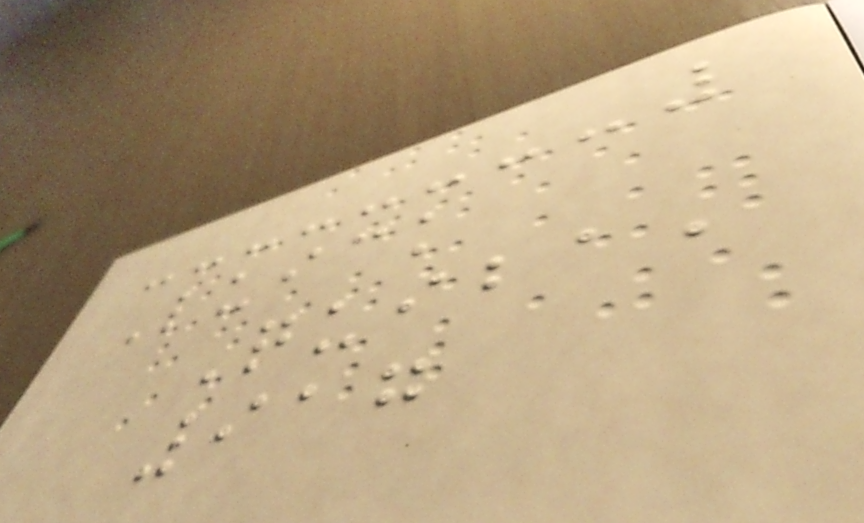Luick
Quiba,
917
